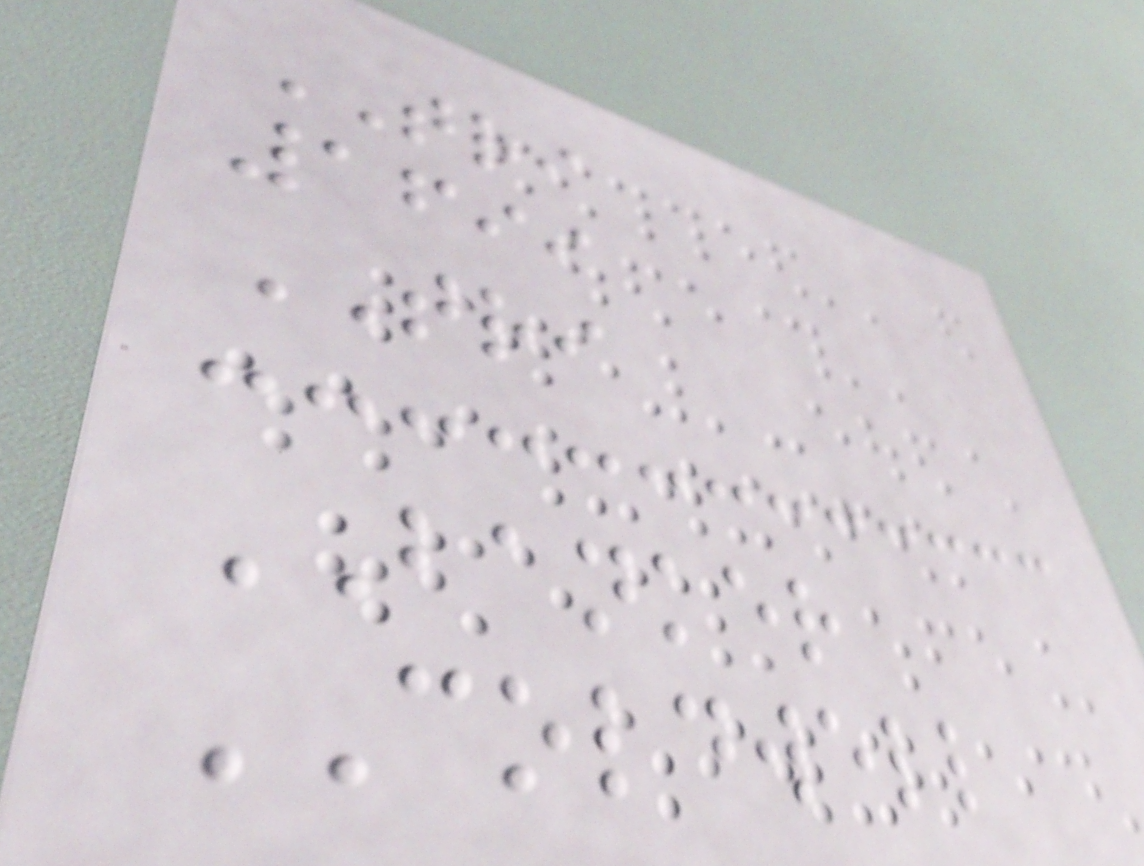TRI
1699
TRI
BANKER
COLDWELL
